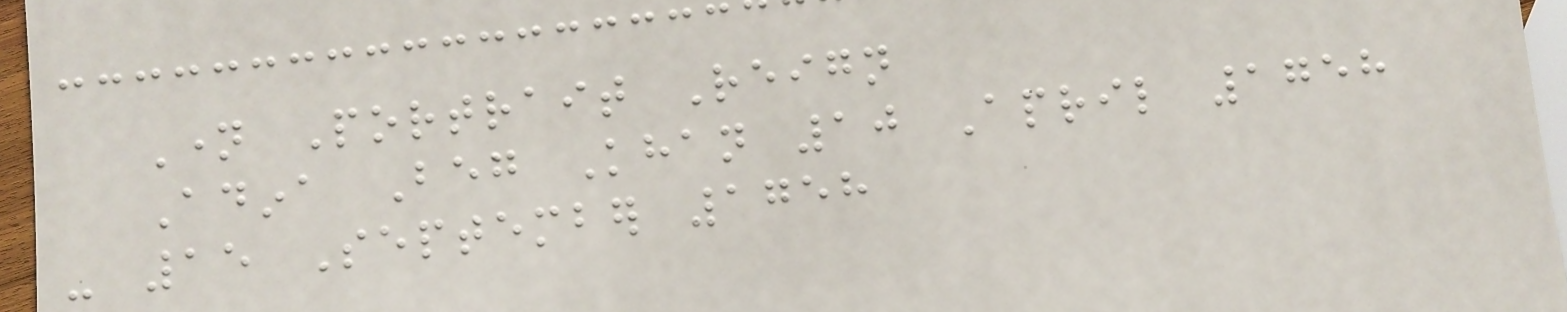Name Portrait Reign
Adina Beg Khan 10 April 1758
- 15 September 1758
